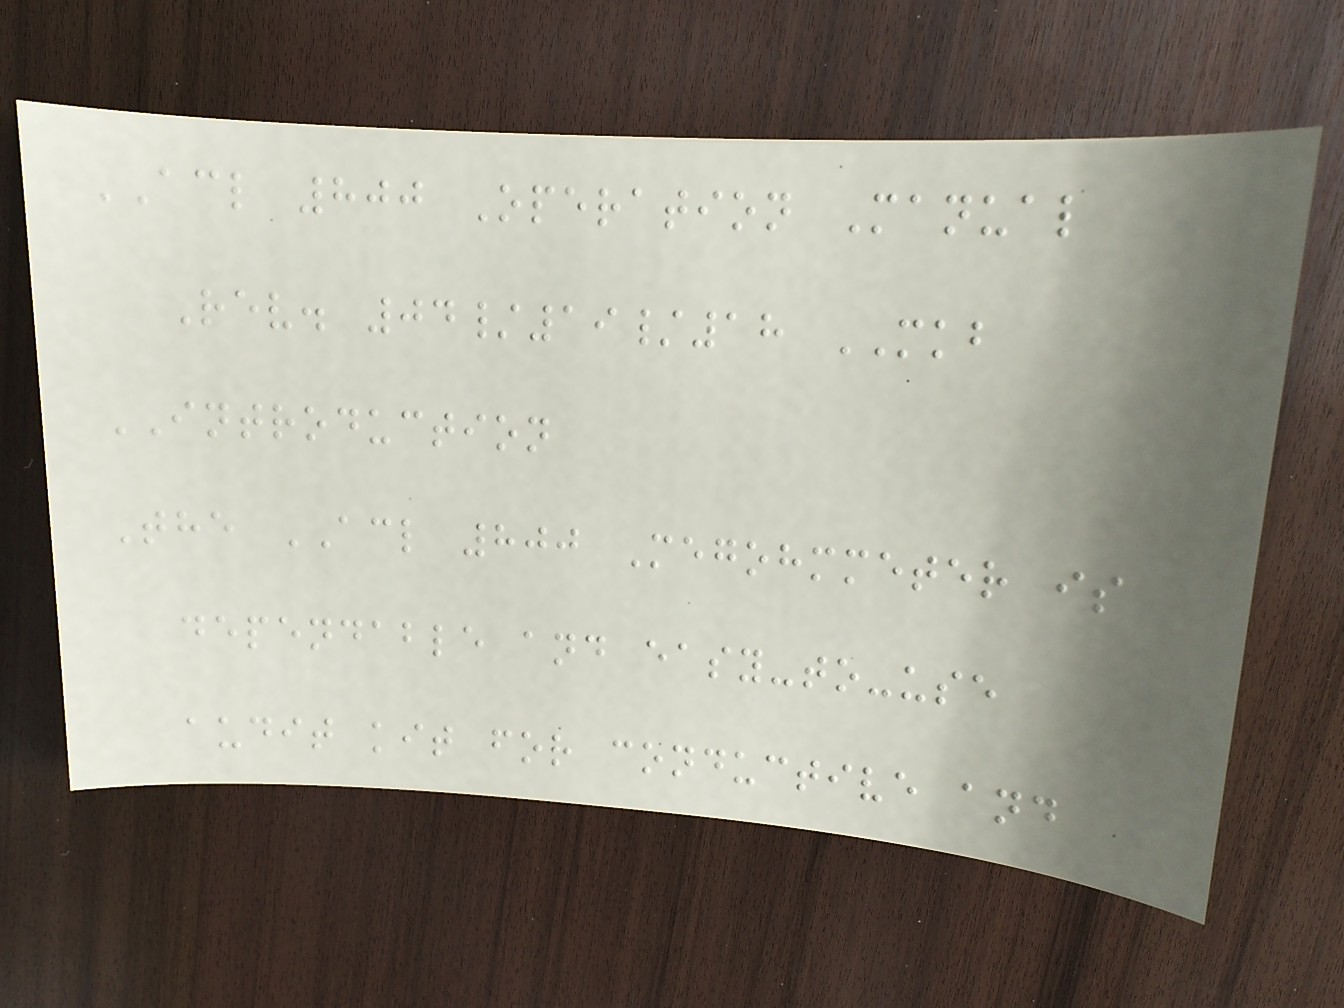ACL 800 Operation Manual
Rev. 04/19/18 MKB
INTRODUCTION
The ACL 800 Megohmmeter is a
dependable and easy-to-use
audit kit for conductive and
